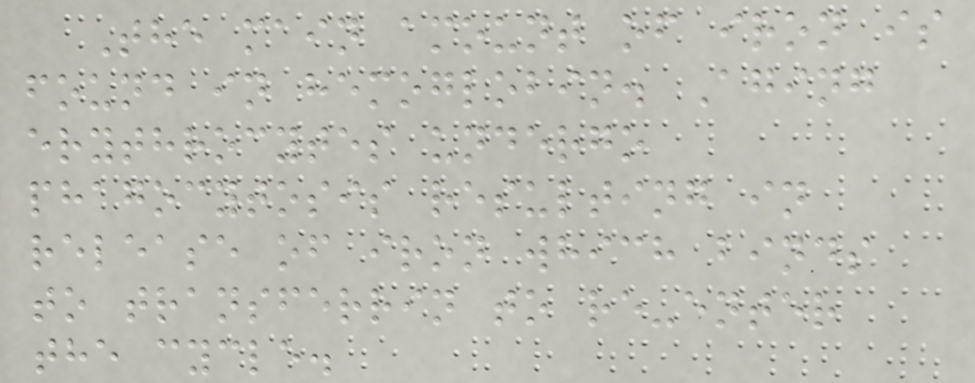The main amount of iron is
found in hemoglobin. Aging
erythrocytes undergo
phagocytosis resulting in
release of iron which binds
to transferrin to re-enter
the cycle.
